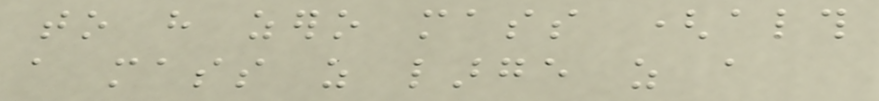to have zero mass (although
a mass as large as a
